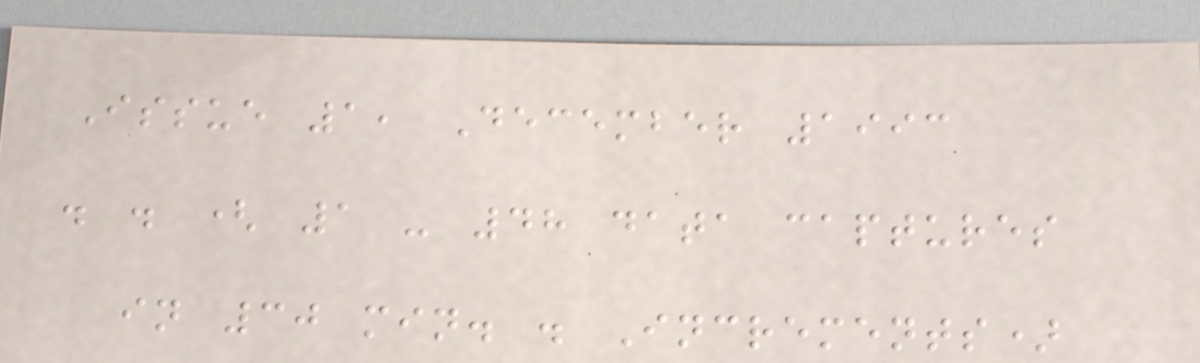Issue 1, December 1993
. . ( 1 - 48 data captures
in 30 min. . Increments)
